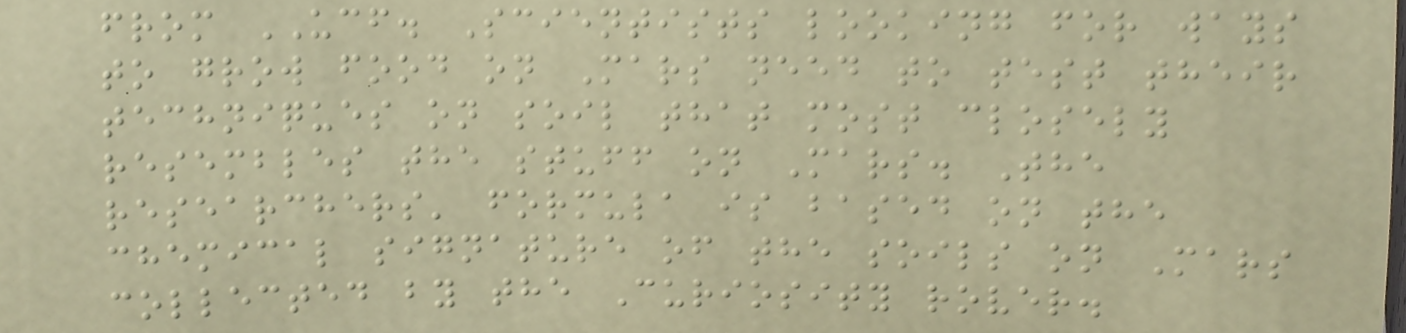from UCF. Scientists looking for ways
to grow food on Mars need to test their
techniques on soil that most closely
resembles the stuff on Mars. The
researchers' formula is based on the
chemical signature of the soils on Mars
collected by the Curiosity rover.
